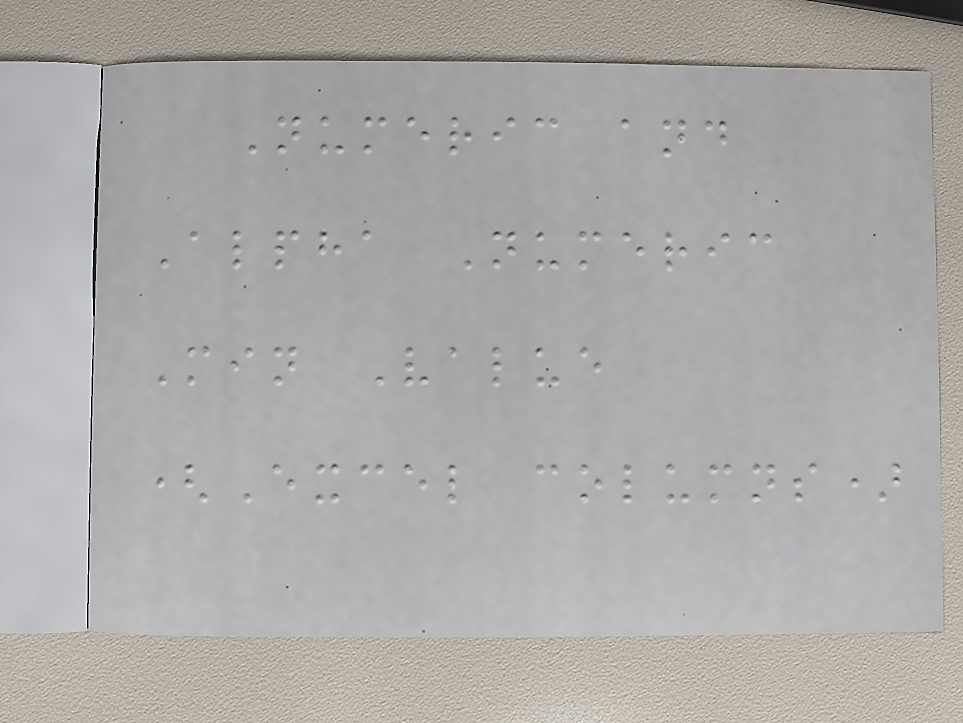Numeric and
Alpha Numeric
Min Value
(Excel columns)
